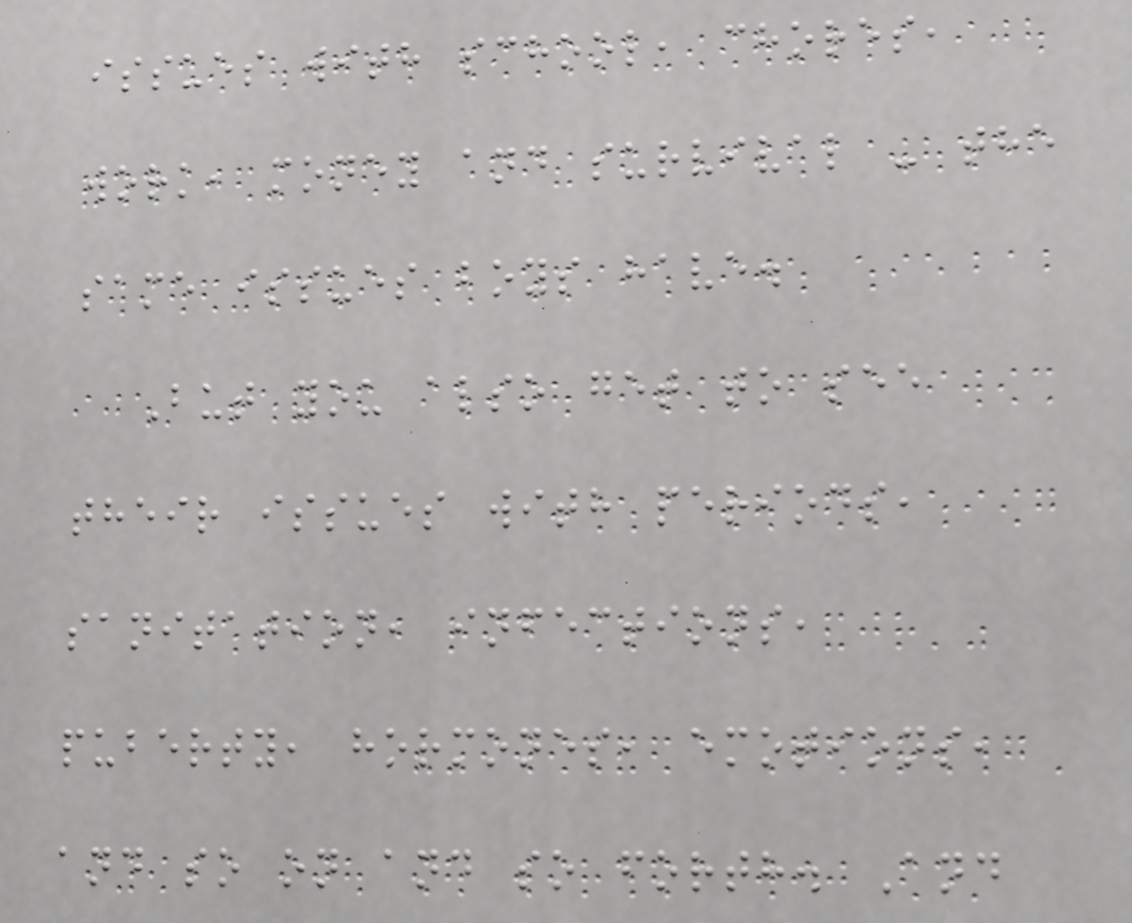issues with school, chores,
work, money and survival - the
same issues boys have.
But you also get to see
their issues with periods,
sanitation, infections,
puberty, hormones, emotions,
and so on and so forth. And
